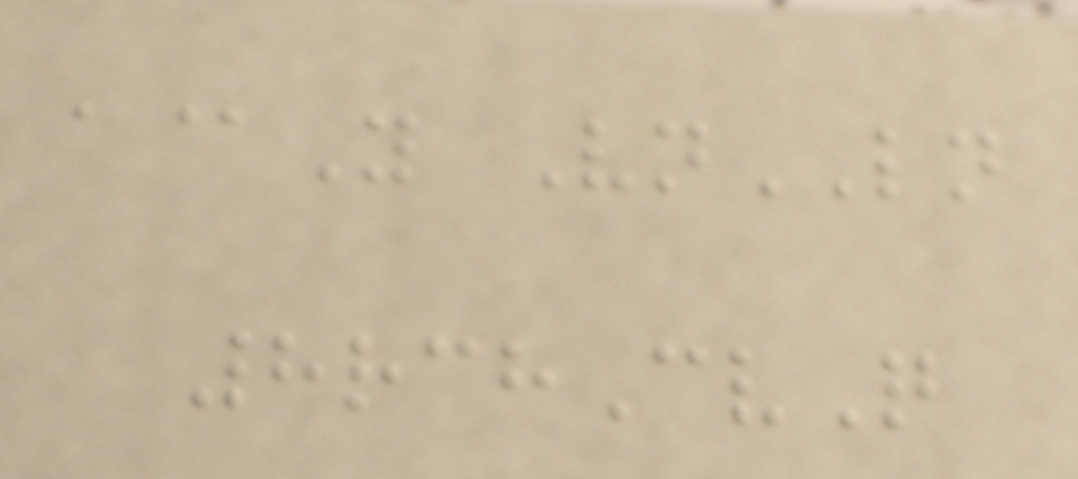a@Y VnLN
8rchCvQ
